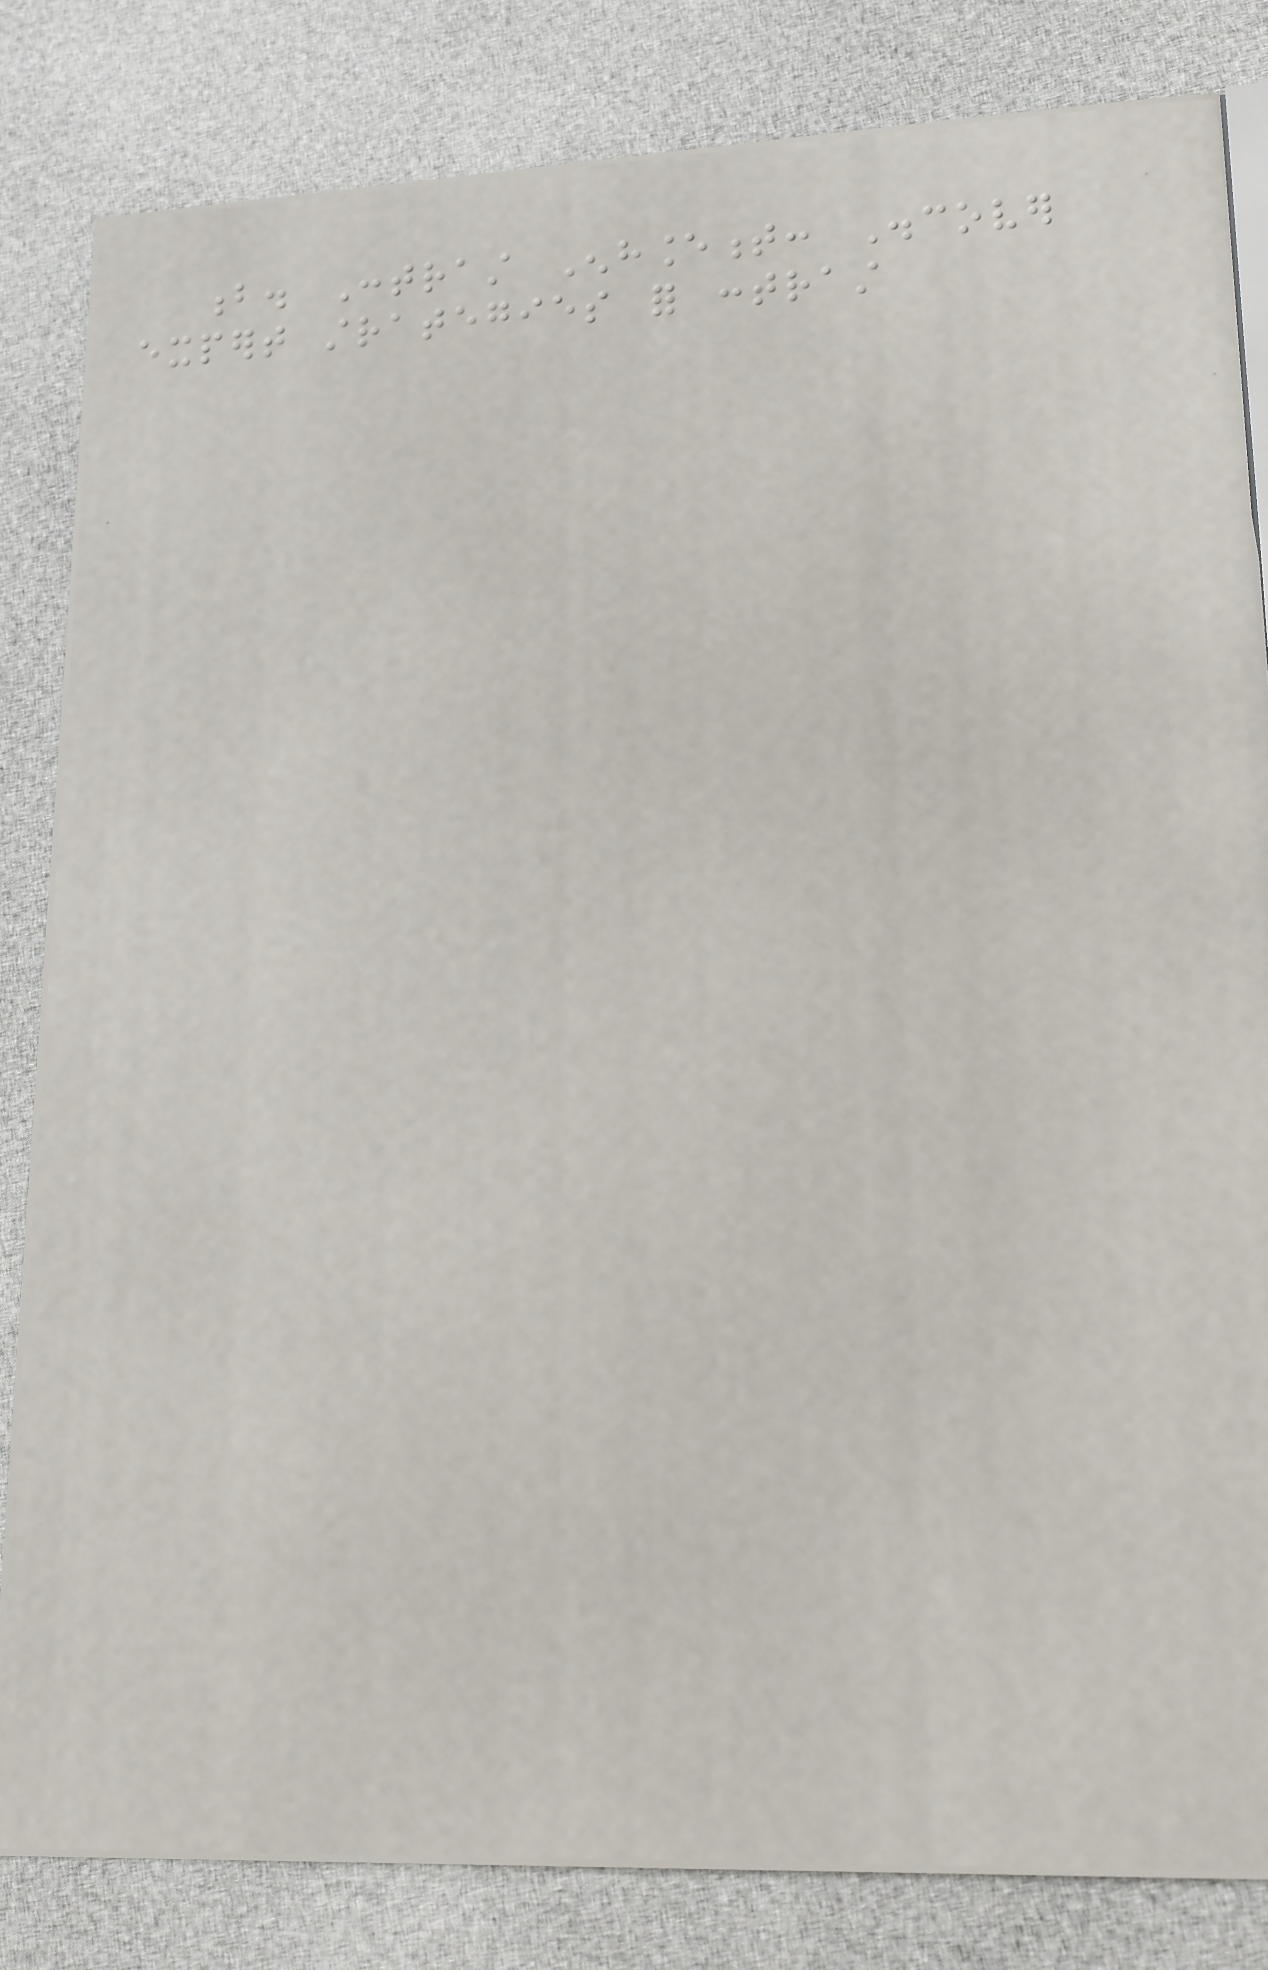b. Contrast Enhancement: Discover
expert strategies for contrast
